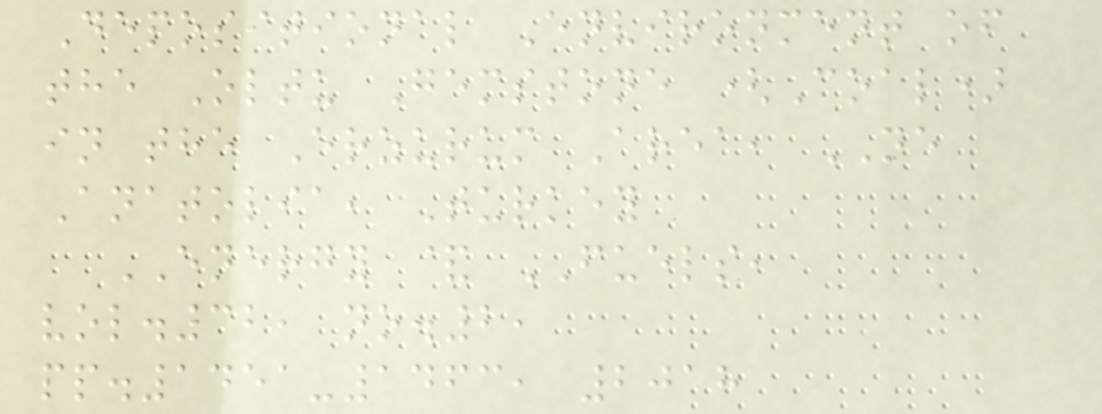Depositional Environment of
the Oltu Gemstone (Coal)
in the Erzurum Area, NE
Anatolia, Turkey
ENERGY & FUELS,
vol.32, no.2,
pp.1451-1463, 2018
